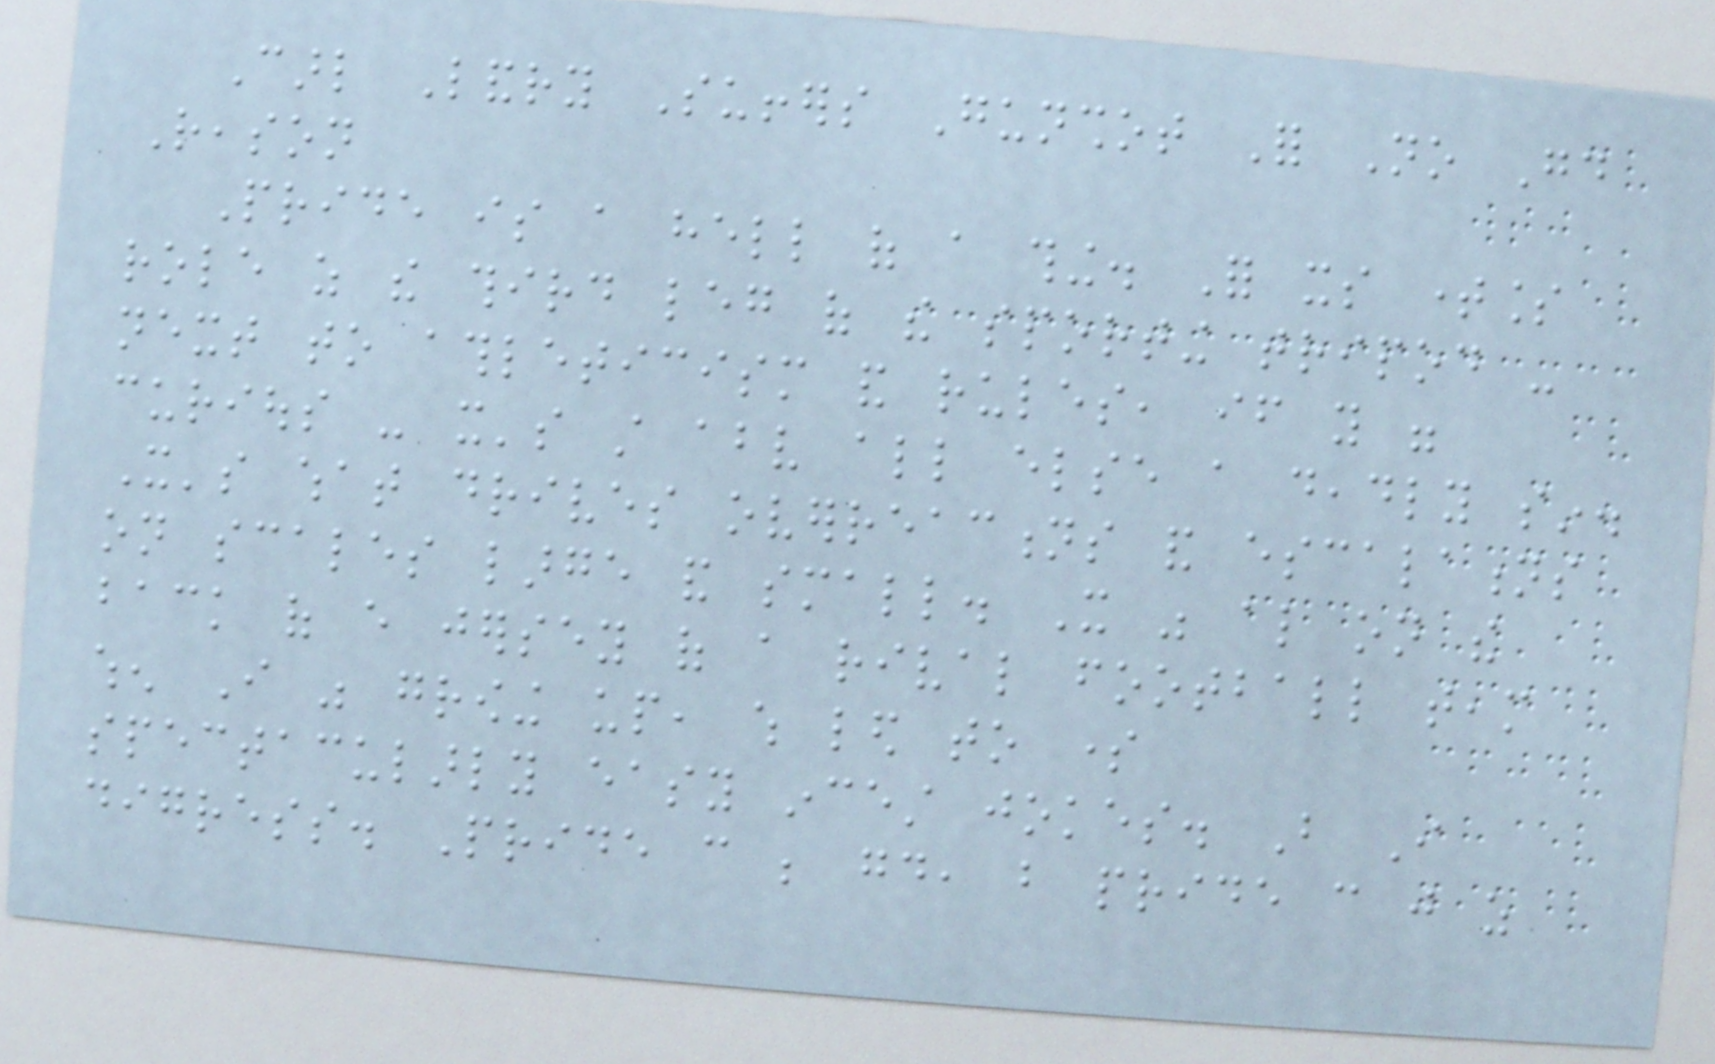Carl Landry Suffers Gunshot For No Good
Reason
Pride is a hell of a thing. For its timeless
role as the third leg of the sporting tripod -
next to athleticism and rules, if you were
curious - it's still above all else a deadly sin.
It's what drives overreactions and escalations
on scales large and small. It was also on the
back of every jersey of a rival football team
when I was growing up, which led to some
spectacularly easy incest jokes. But I
digress. Pride can be good, but pride can just as
